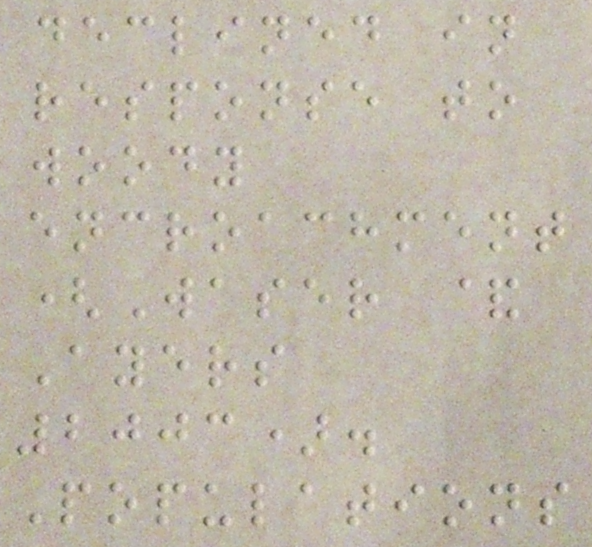declined in
response to
woody
encroachment
(Waser &
Ayers
2003).
Populations
